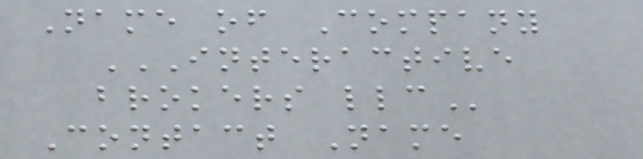Name of Company
INTERACTIVE
BROKERS LLC
Contact Name
